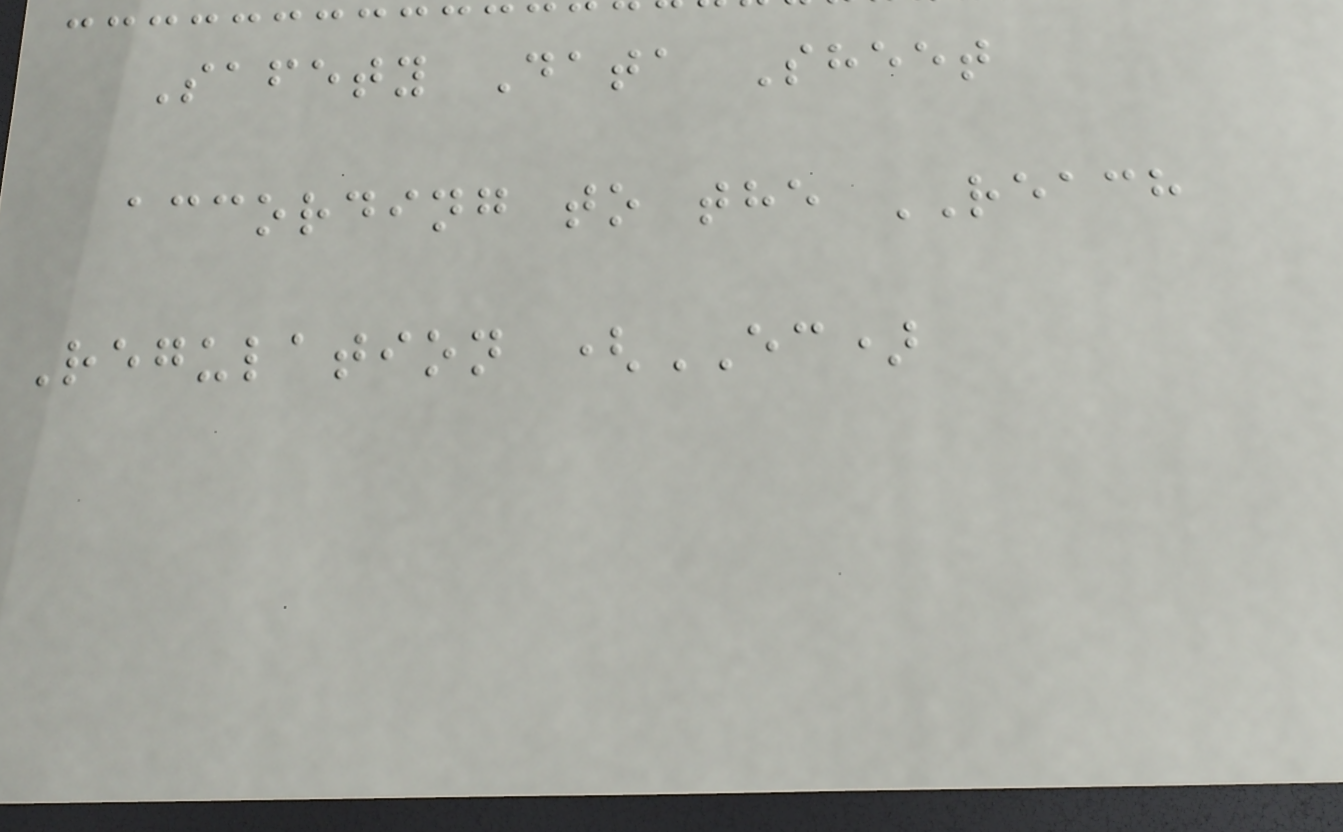Safety Data Sheet
according to the REACH
Regulation (EC)
